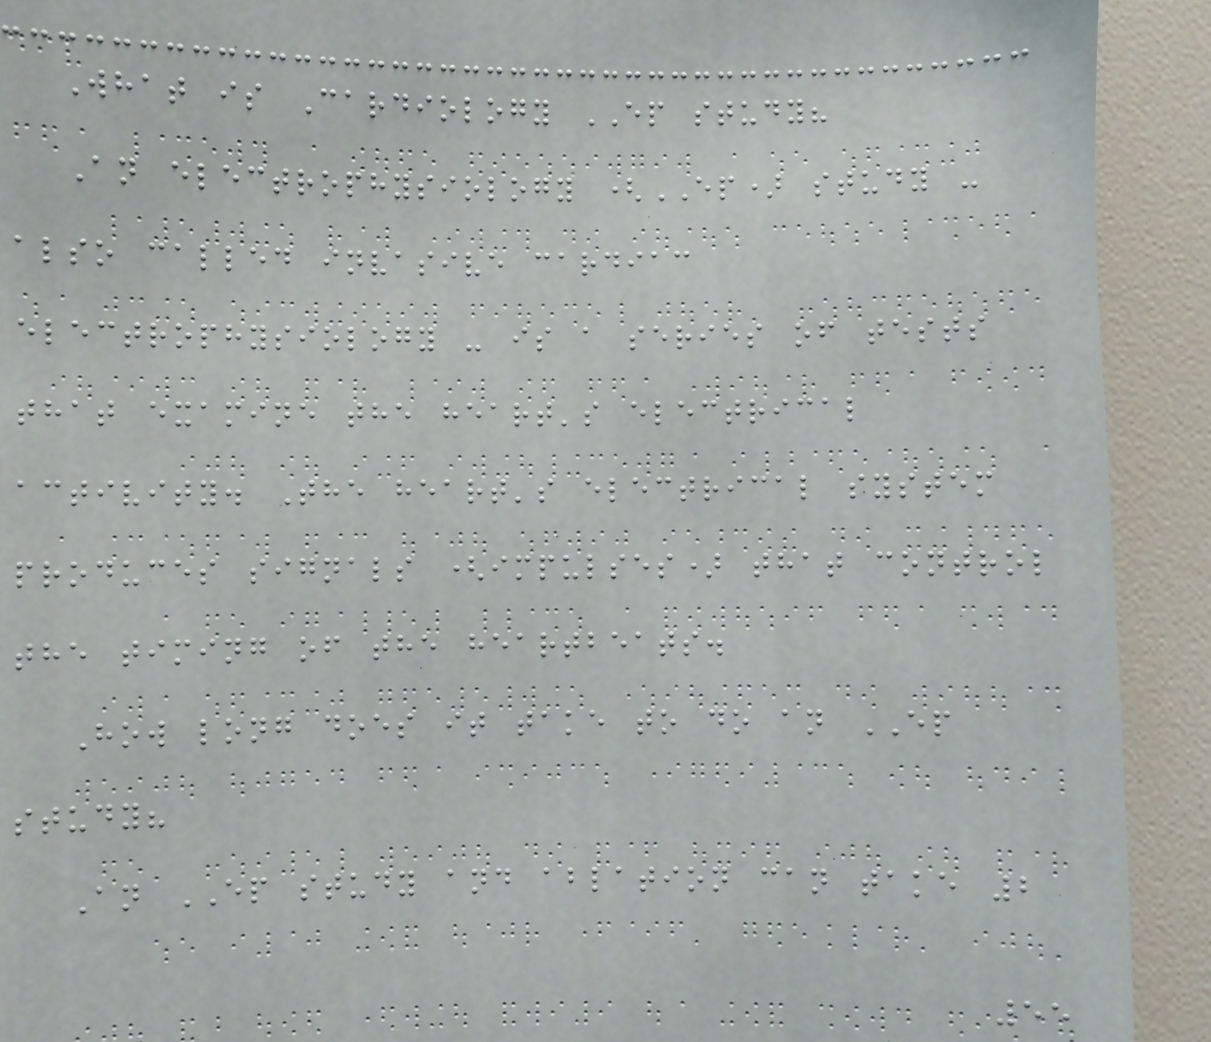What is Cardiology EP study?
An electrophysiology (EP) study -
also called invasive cardiac
electrophysiology - is a series of tests
that examine the heart's electrical
activity. The heart's electrical system
produces signals (impulses) that control
the timing of the heartbeats.
How long does it take to do an EP
study?
An EP study and ablation can take 2
55
